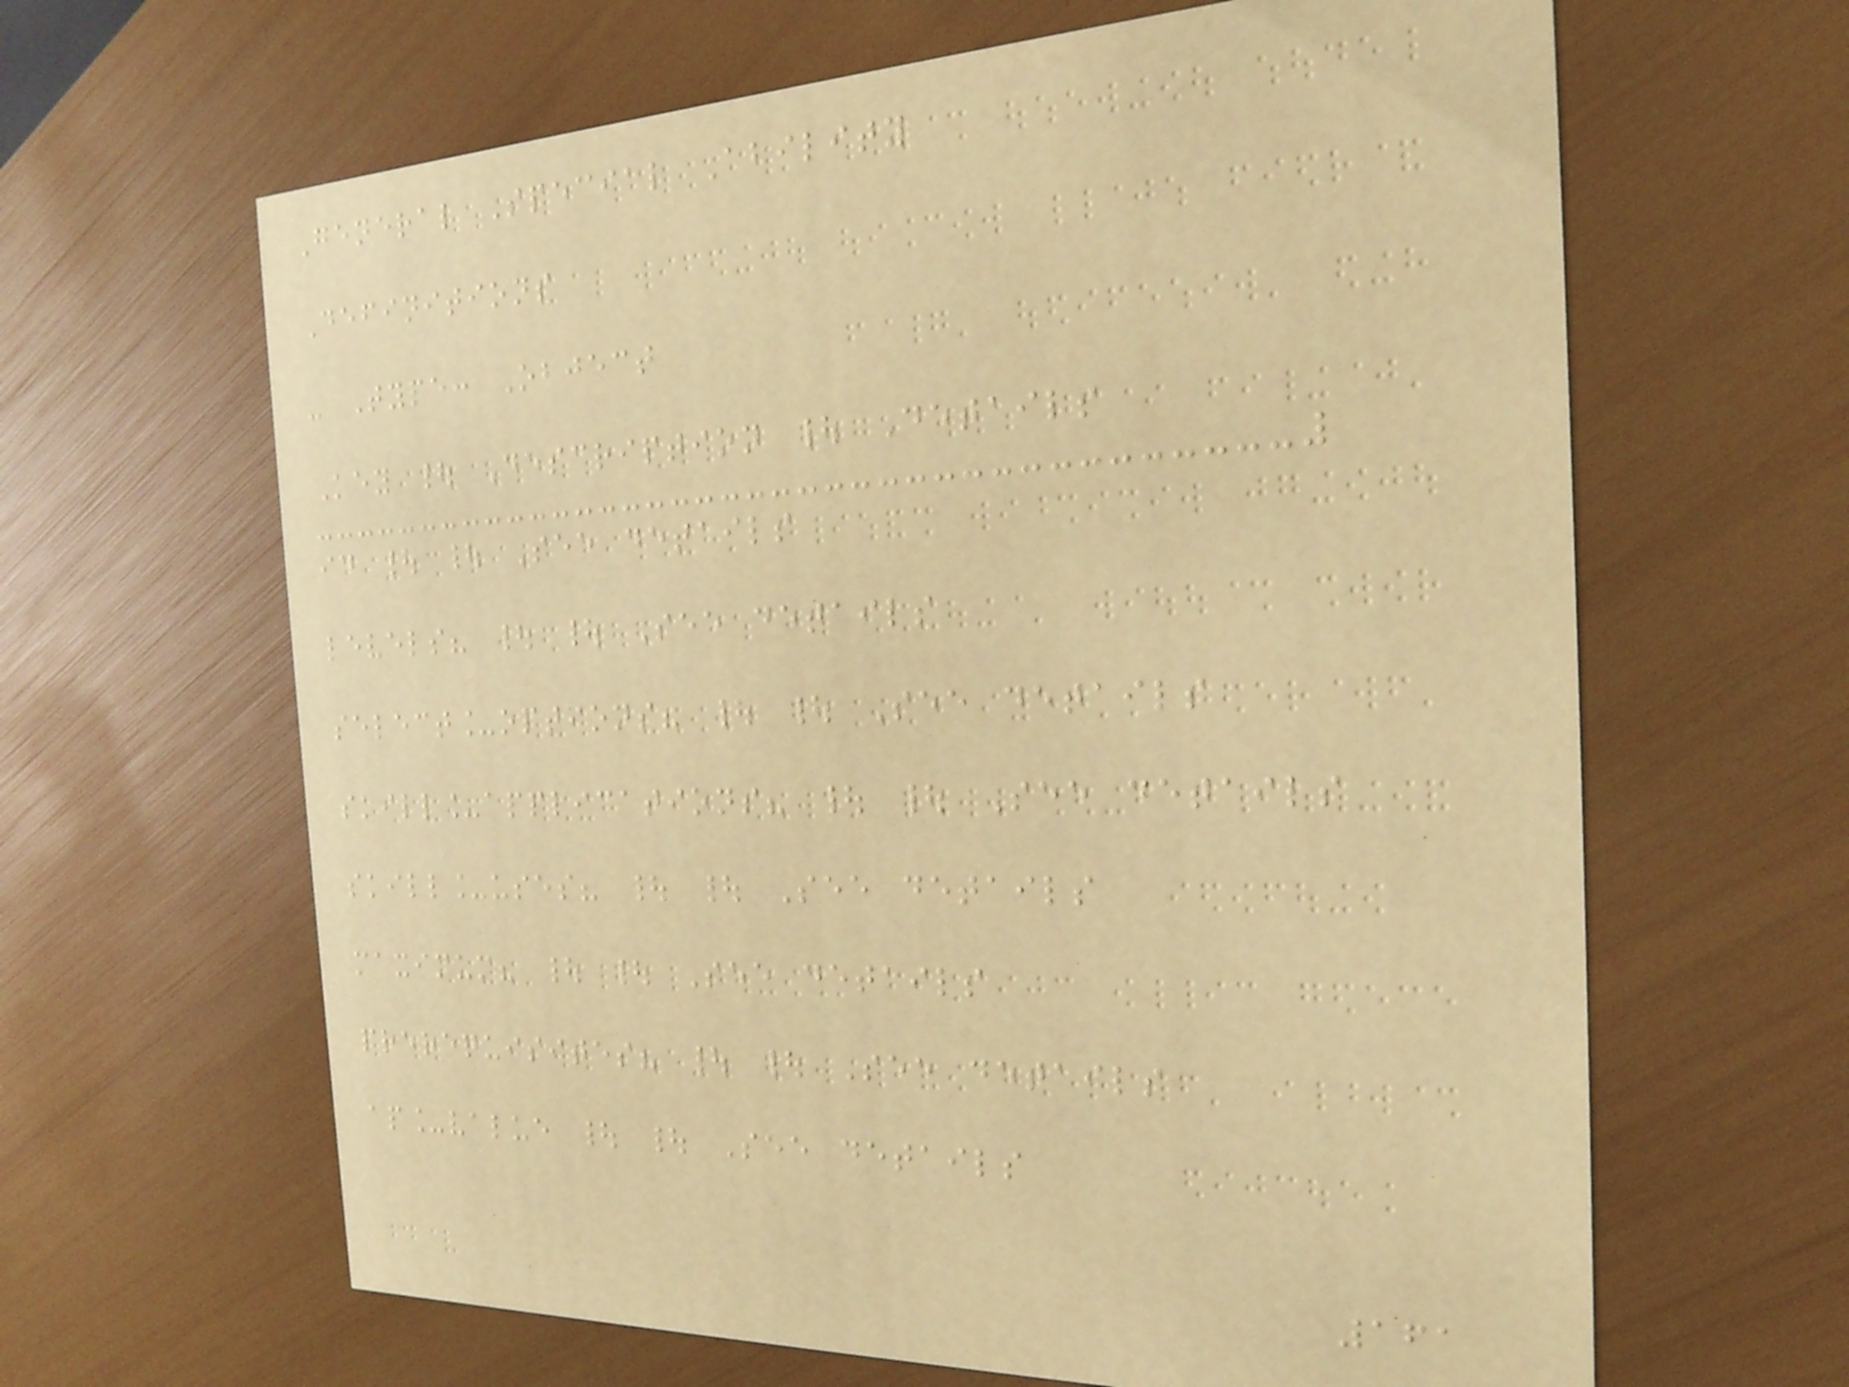General Special Ability
Definitions
- Type: Object
Key | Description | Details
id | | See details
levels? | | See details
select_options? | | See details
skill_applications? | | See details
skill_uses? | | See details
maximum? | | See details
prerequisites? | | See details
ap_value | | See details
161
